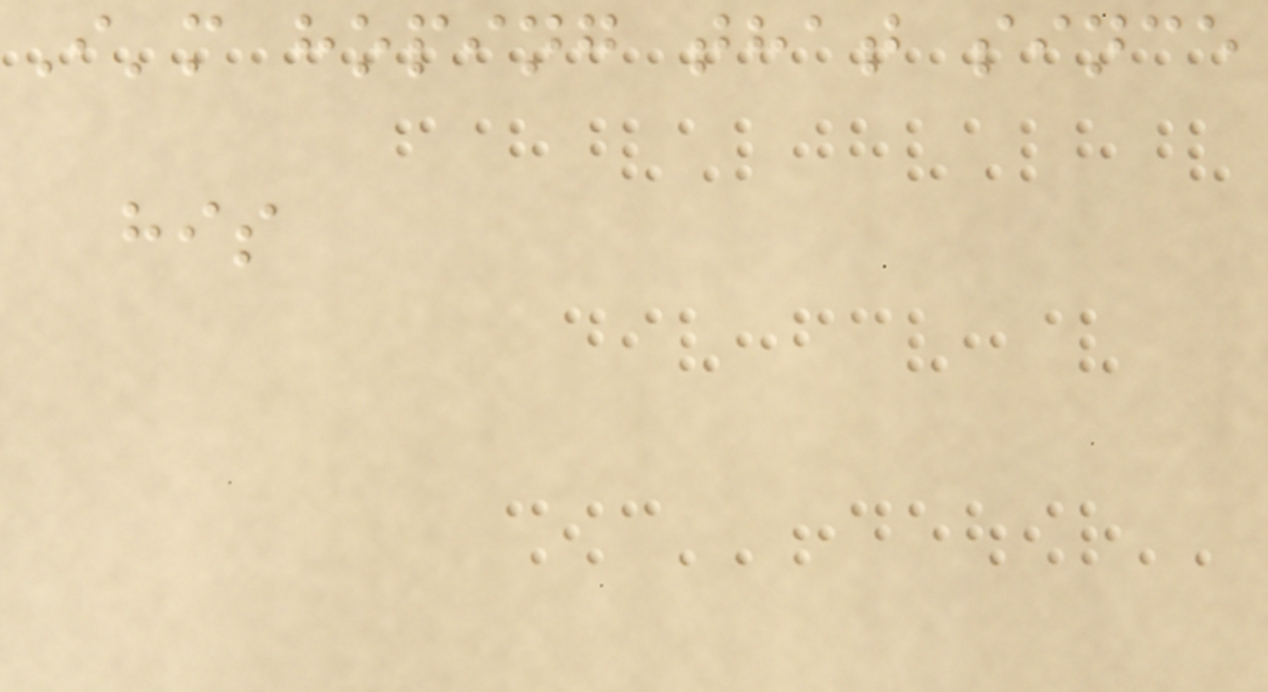I'm hoping that since
his
